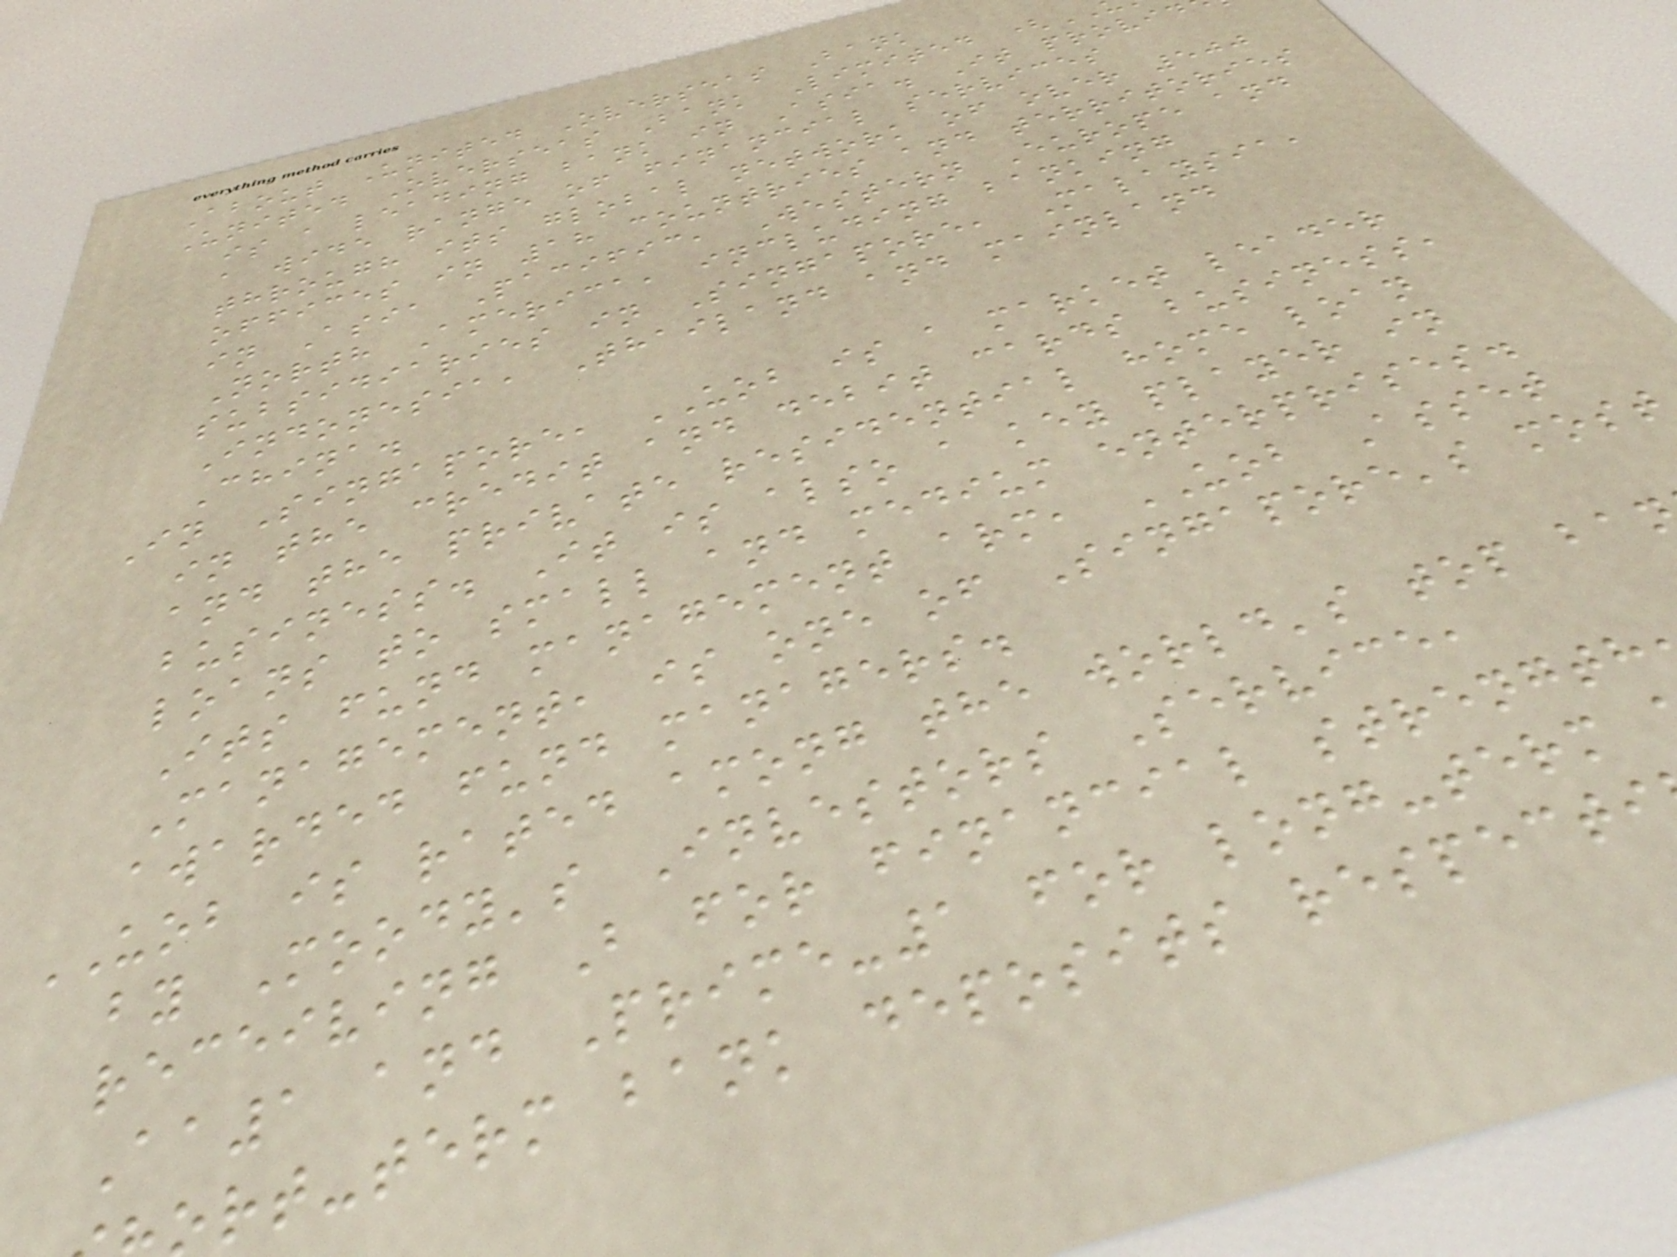About United Overseas Bank
United Overseas Bank Limited (
is a leading bank in Asia. It provid
a wide range of financial services
through its global network of over 500
offices in 18 countries and territories
in Asia Pacific, Western Europe and
North America, including banking
subsidiaries in Singapore, Malaysia,
Indonesia, Thailand and mainland
China.
In Singapore, UOB is a market leader
in the credit and debit cards business,
and the private residential home loan
business. It is also a key player in
loans to small and medium enterprises.
Its fund management arm, UOB Asset
Management, is one of Singapore's most
awarded fund managers.
UOB is rated among the world's top ba
by Moody's Investors Service,
receiving B for financial strength
Aa1 and Prime-1 for long-term
rt-term bank deposits respecti
